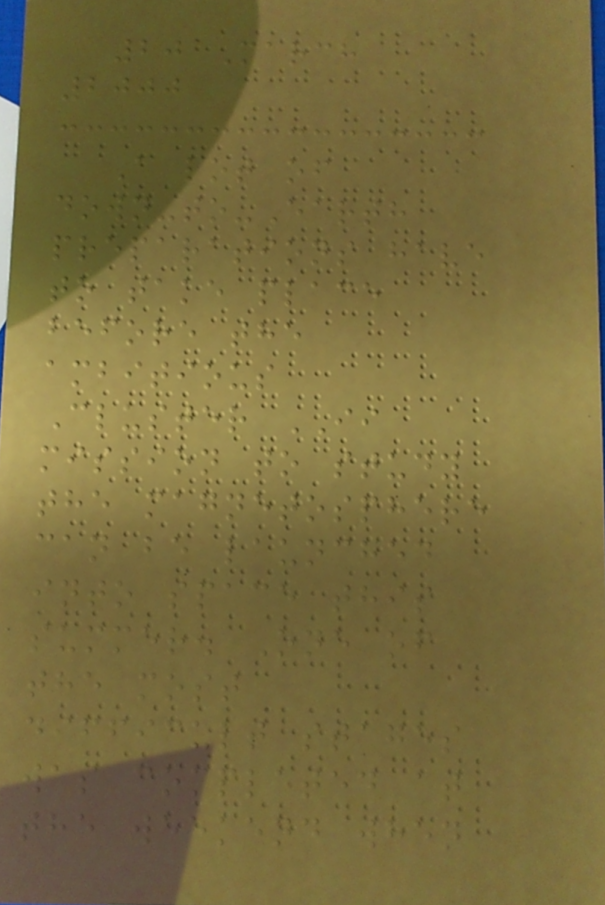20 March
2000
A lot of
down-to-Earth
preparations have
to take place
before the
ambitious
Cluster II
mission to study
the magnetosphere
can be launched
into space this
summer. One of
the most
difficult stages
was completed at
the weekend when
